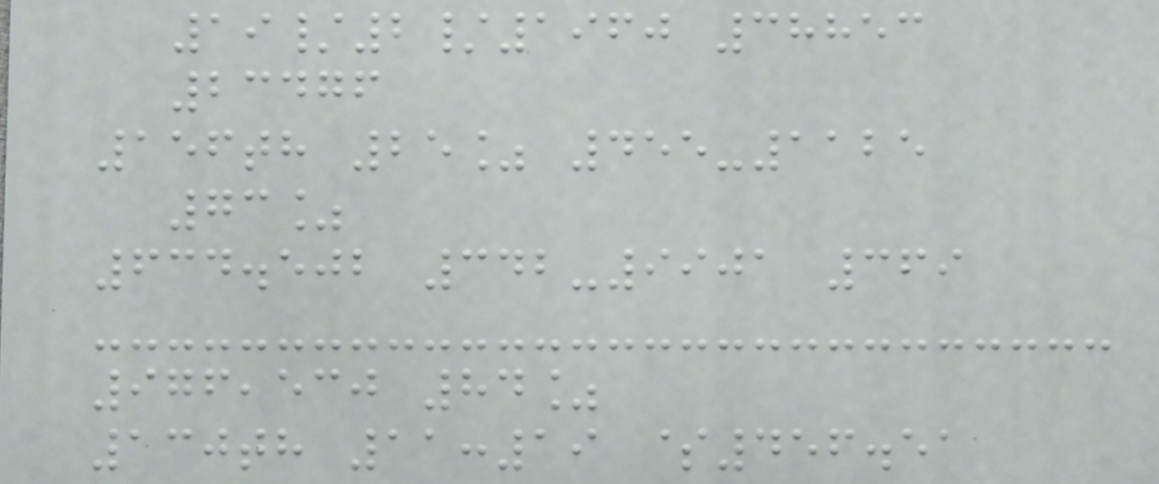19/2/1960 38853
23476
156th 25% 455-1125
73%
634.502 342-9901 369
976,530 84%
130th 11:19 $456.51
